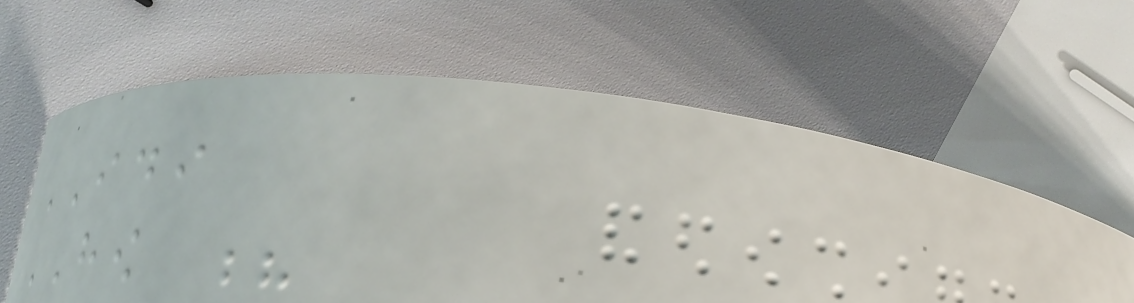IDI
HOW ?
